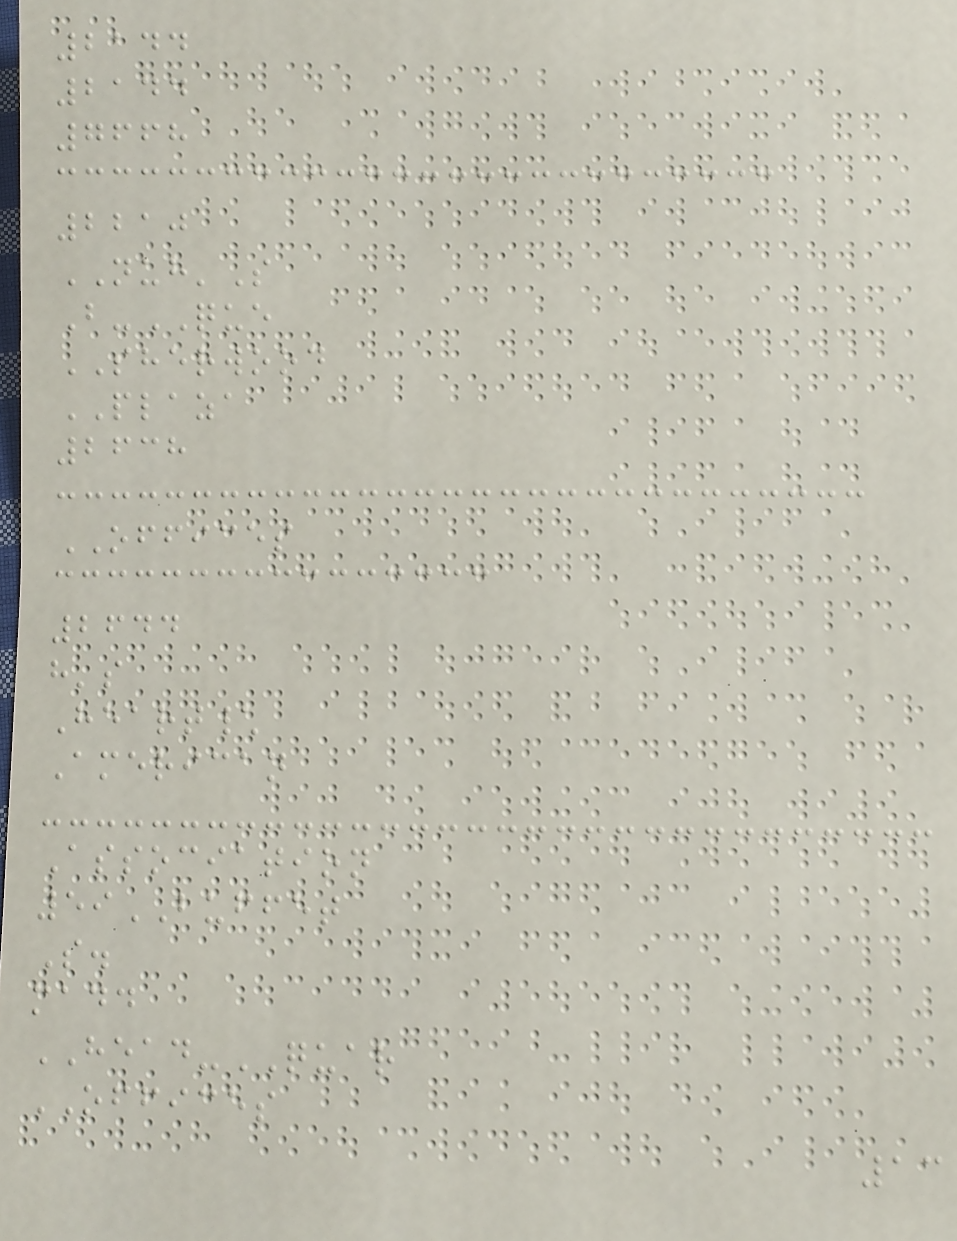2144
2144
7668
2210
NUH'S
B-QUE
SHERWOOD
PLAZA
2638
OFFICES
2644
h's
Heart\
American
Association
59BUFFET
S.
madd
HEAD-QUAR
OFFICES
13
